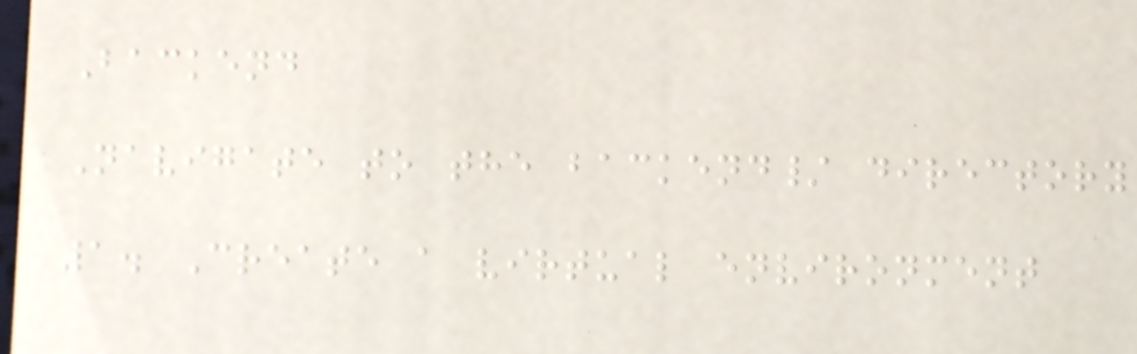Backend
Navigate to the backend/ directory
1. Create a virtual environment
